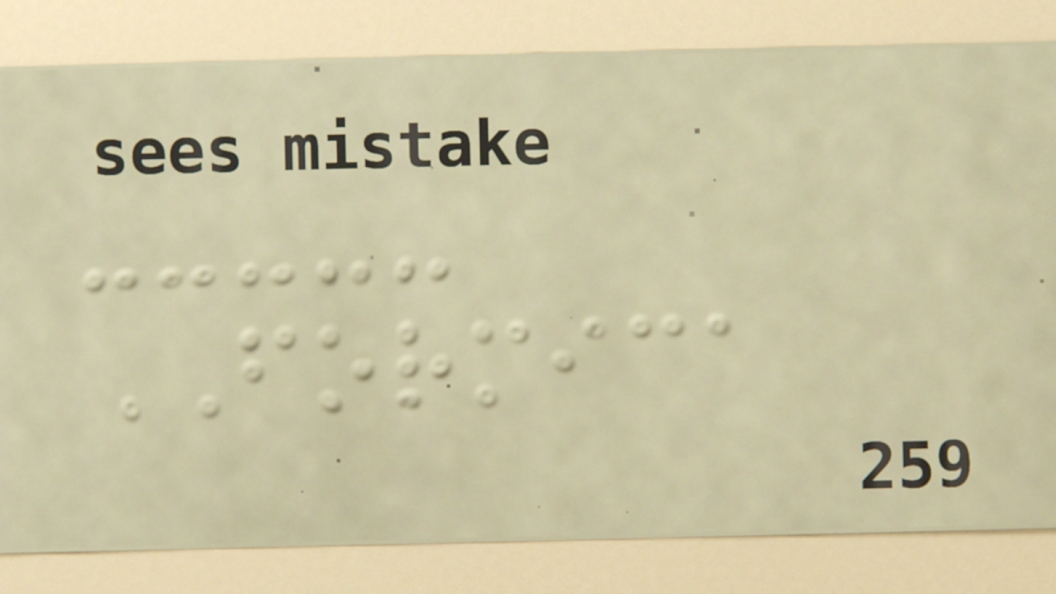FORMICA
